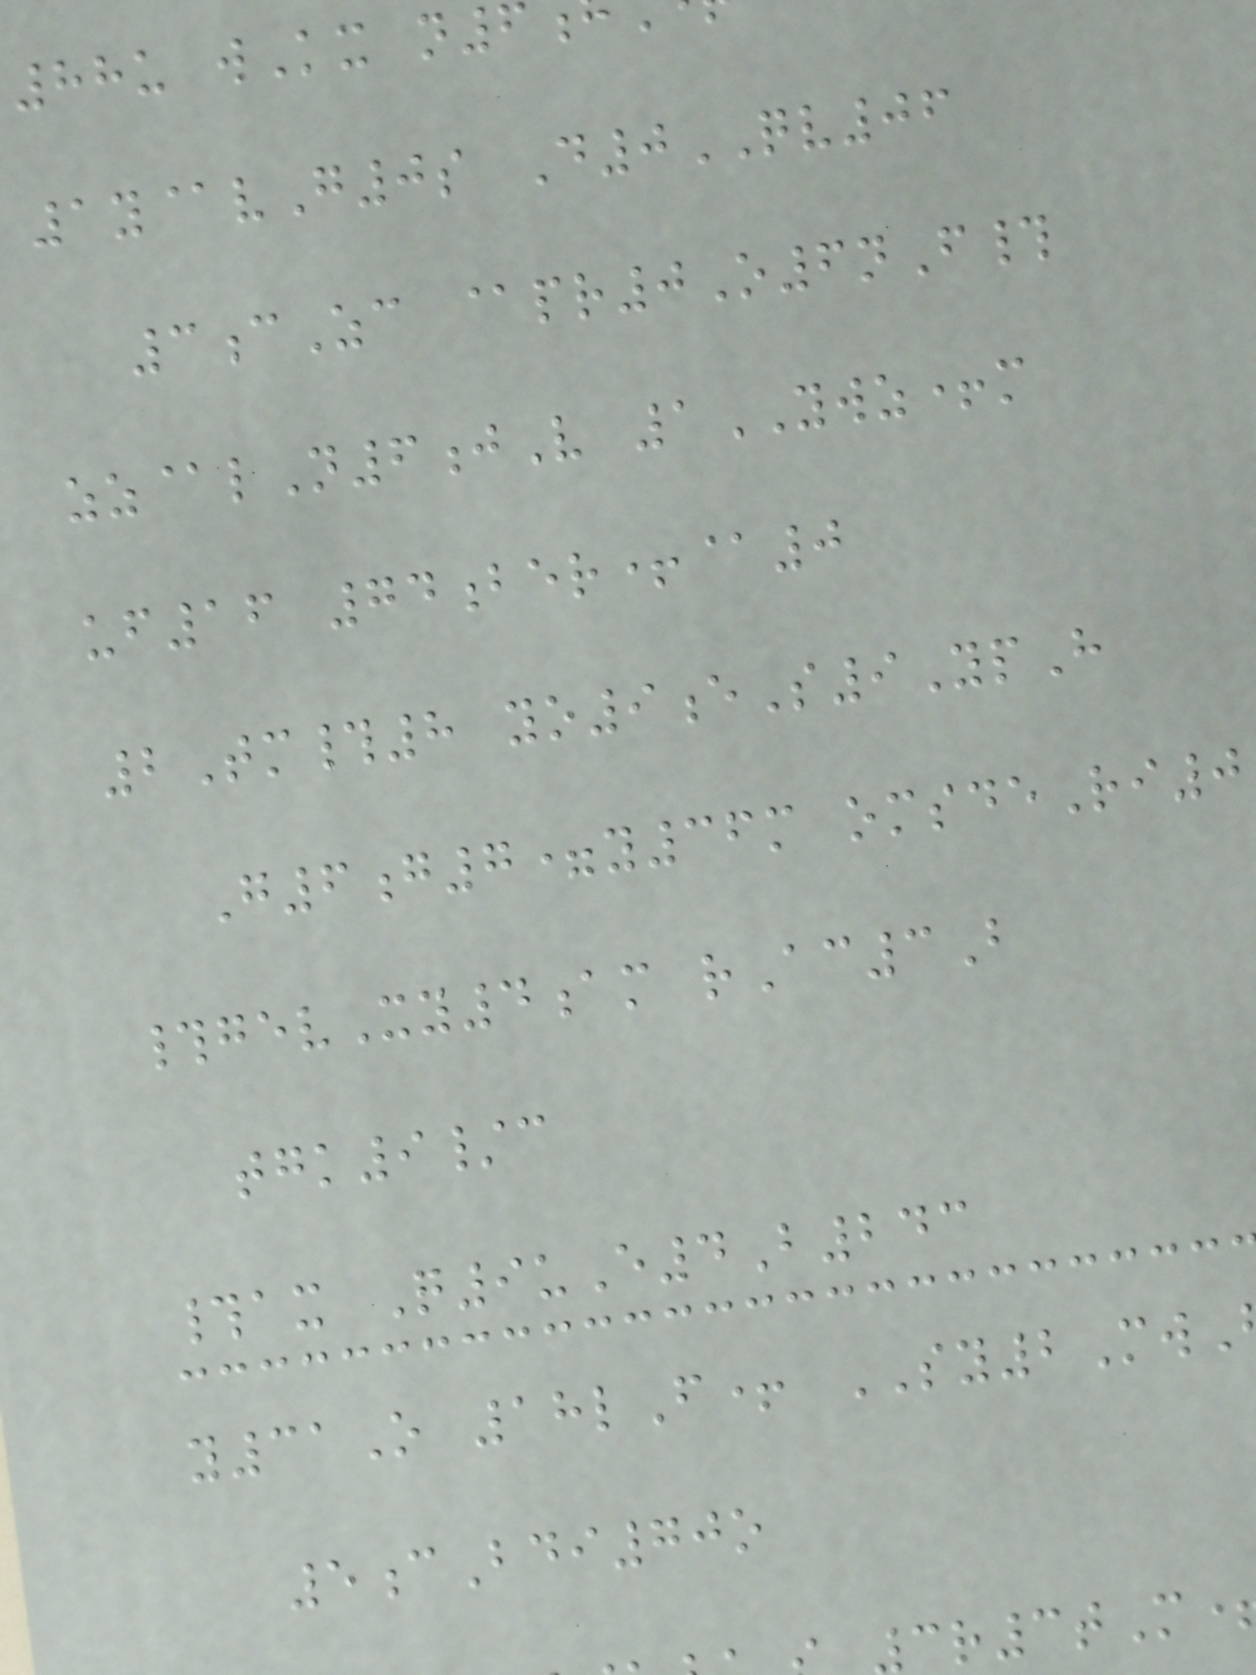88u wKx n6
1y@vG0s D0QV06
3cZc @pr0O6nF#
zz@lN6jV 1YWZ+m
uf16 74ber+@0
2Tm#8 yo9eS9YpH
G6g7=y36m omsdeRi0
#gevXy4am rAc3B
tgk9/c
#ax Q9uE4B243
y31O 18lF+ SY2Mw
5cBdi70o
